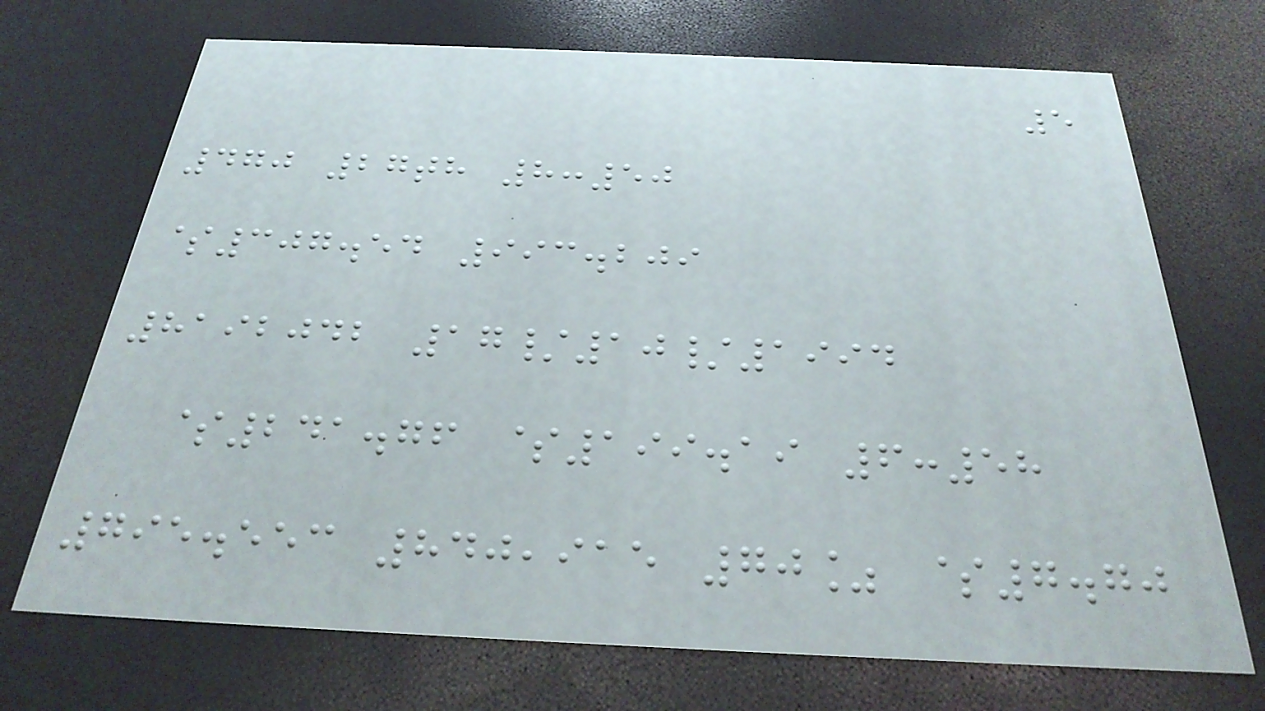5
470 27th 8:50
$307.54 993.209
8192042 17/10/1994
$241.76 $199.19 6:58
795.553 840,915 70% $7.70
